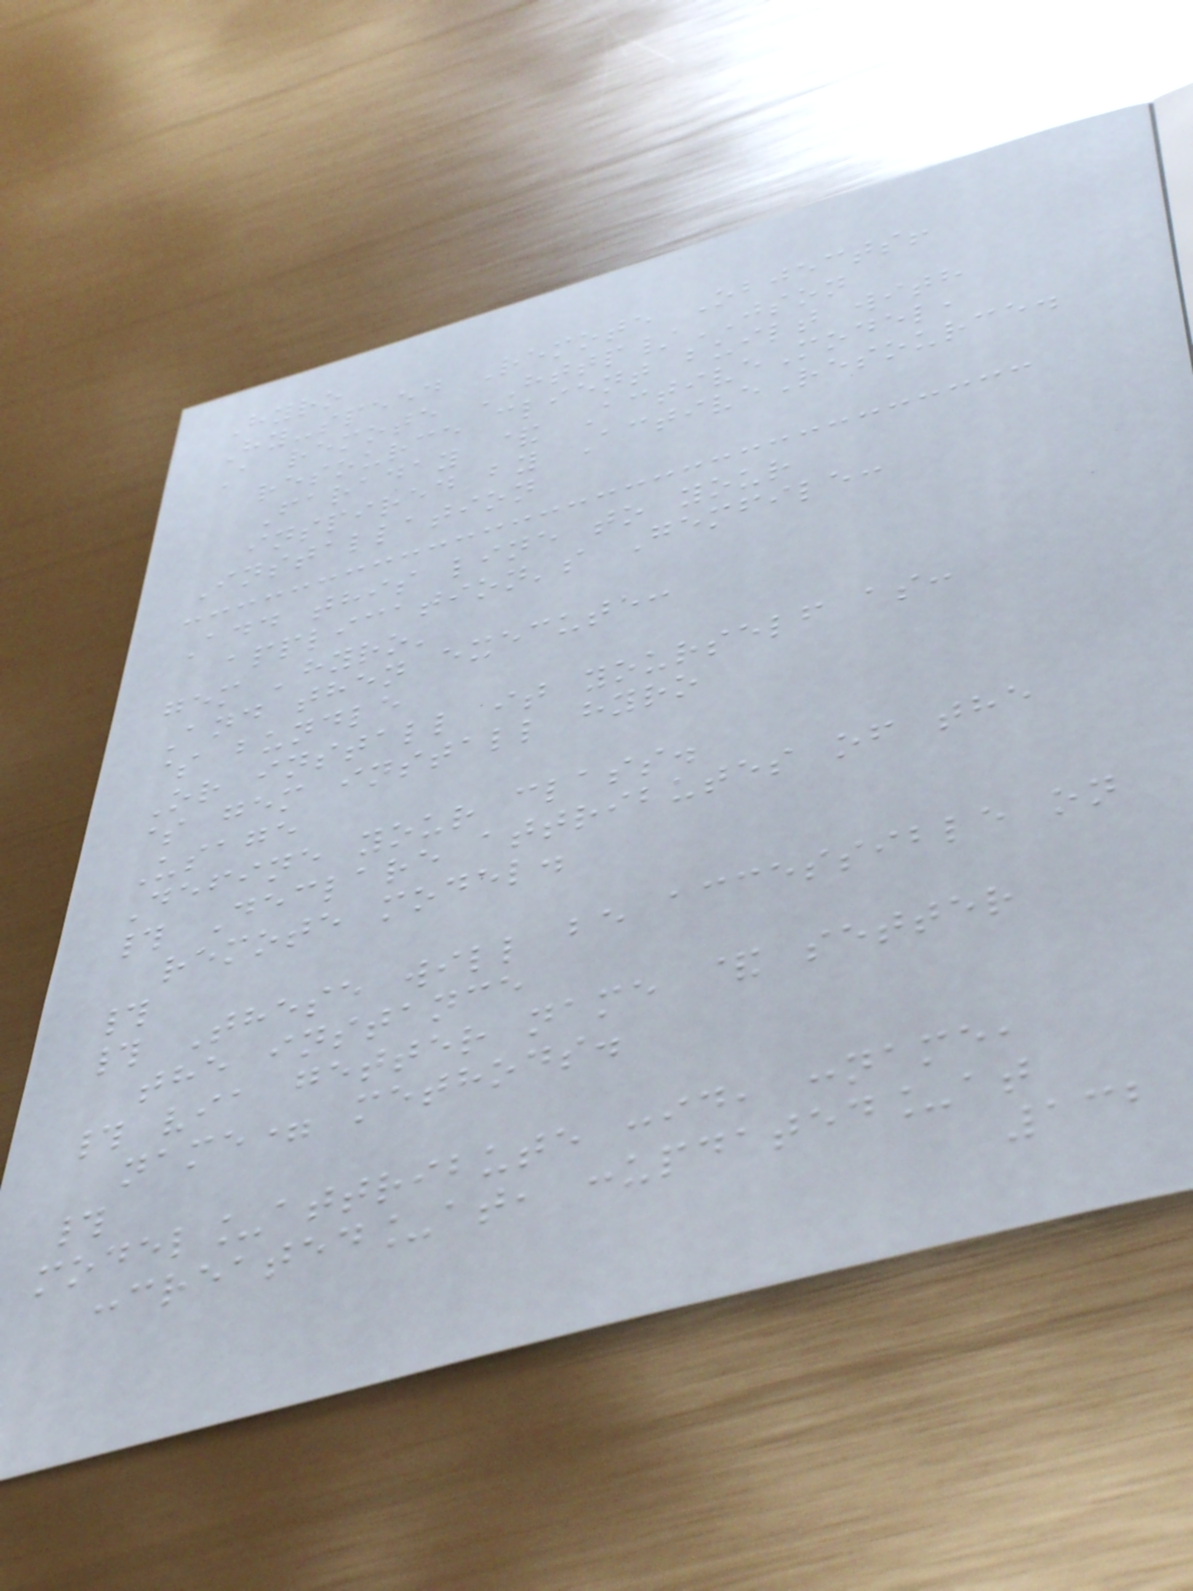Hyro
Hy-speed Remote Objects!
A remote HTTP/JSON
resource client built with
Faraday & ActiveModel,
inspired by ActiveResource.
Installation
Add this line to your
application's Gemfile:
gem 'hyro'
And then execute:
$ bundle
Or install it yourself as:
$ gem install hyro
Usage
Define your class.
# Declare attributes of the
remote model.
#
# These will be accessible on
the instance
# via getter name & setter
name= methods.
#
model_attribute :id, :name,
:created_at, :updated_at
132
